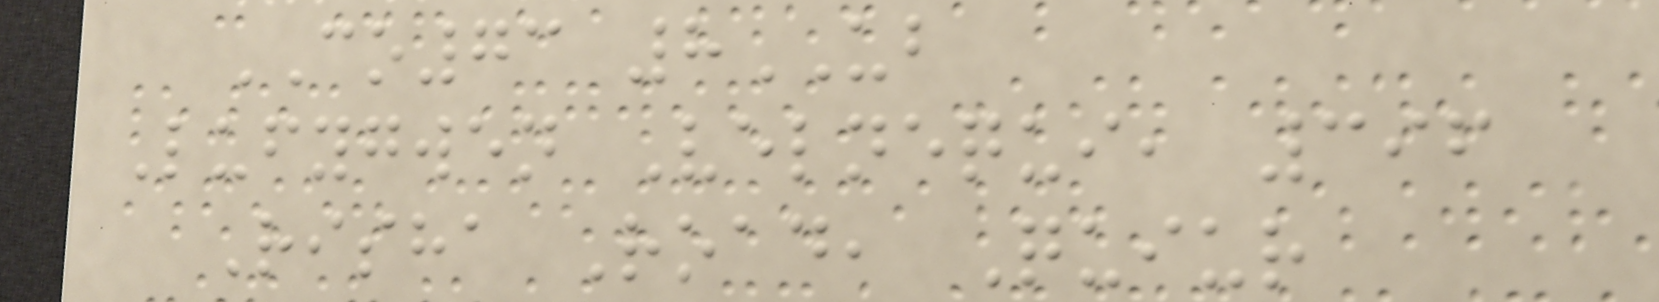CO73 8UB
Lufygwen Velnequi, 396
Risha Road, Quiur
